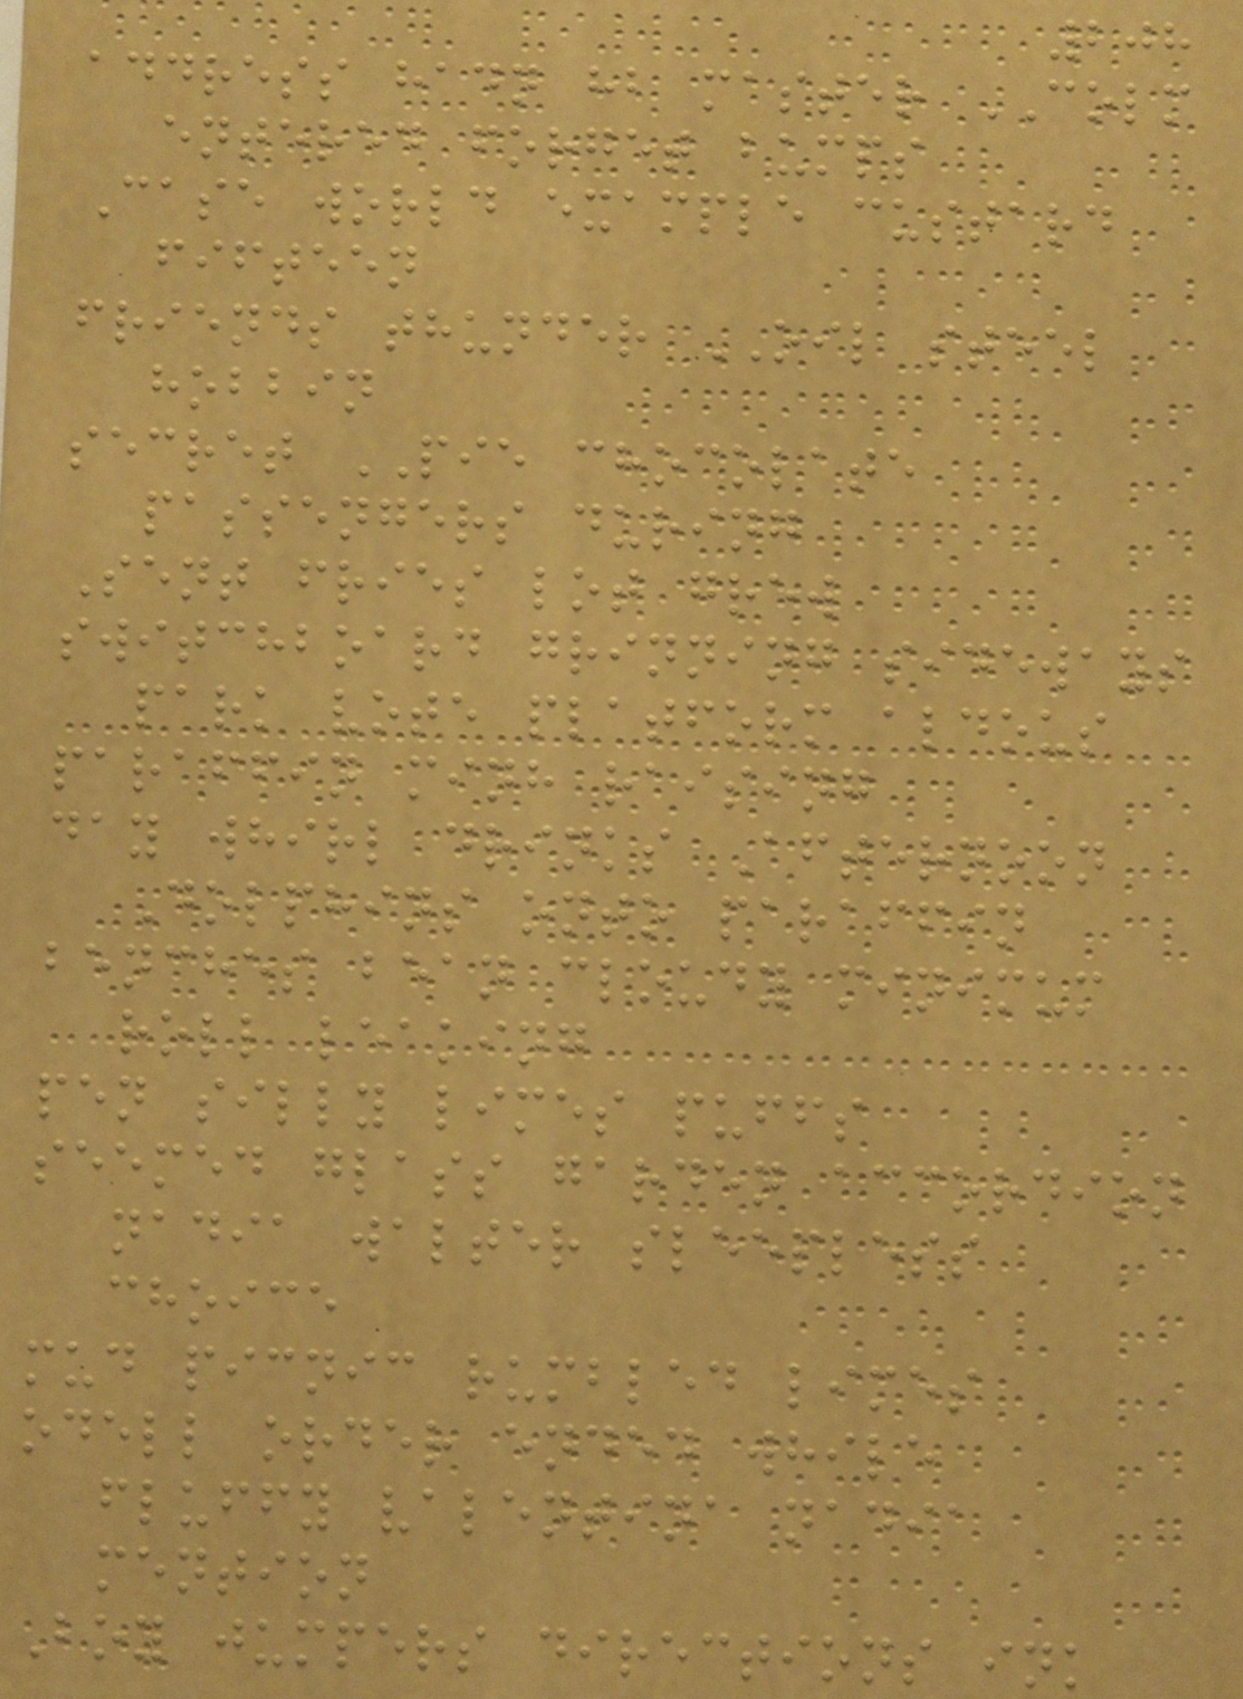208
address hadn hb master COLM
entered forget bumps
Case world example custard
fifteen
friends thunder OIL steel
hobbin
secret PIE chocolate
passengers during
Sent fries lot grew
switchboard grinning sideways
park vote platform aldous
paraffin minh raising
day whirl drinks Afternoon
Dolphins onto paraffin
benches bean cloudy minimum
roll leaking
pen silly limes puffs
seemed glass garden accordion
nadia walter sleepless
choice
mud picnic rumbled limes
odell order ended while
fluffy valentina nadia
mention
Boy jumpers directions ink
